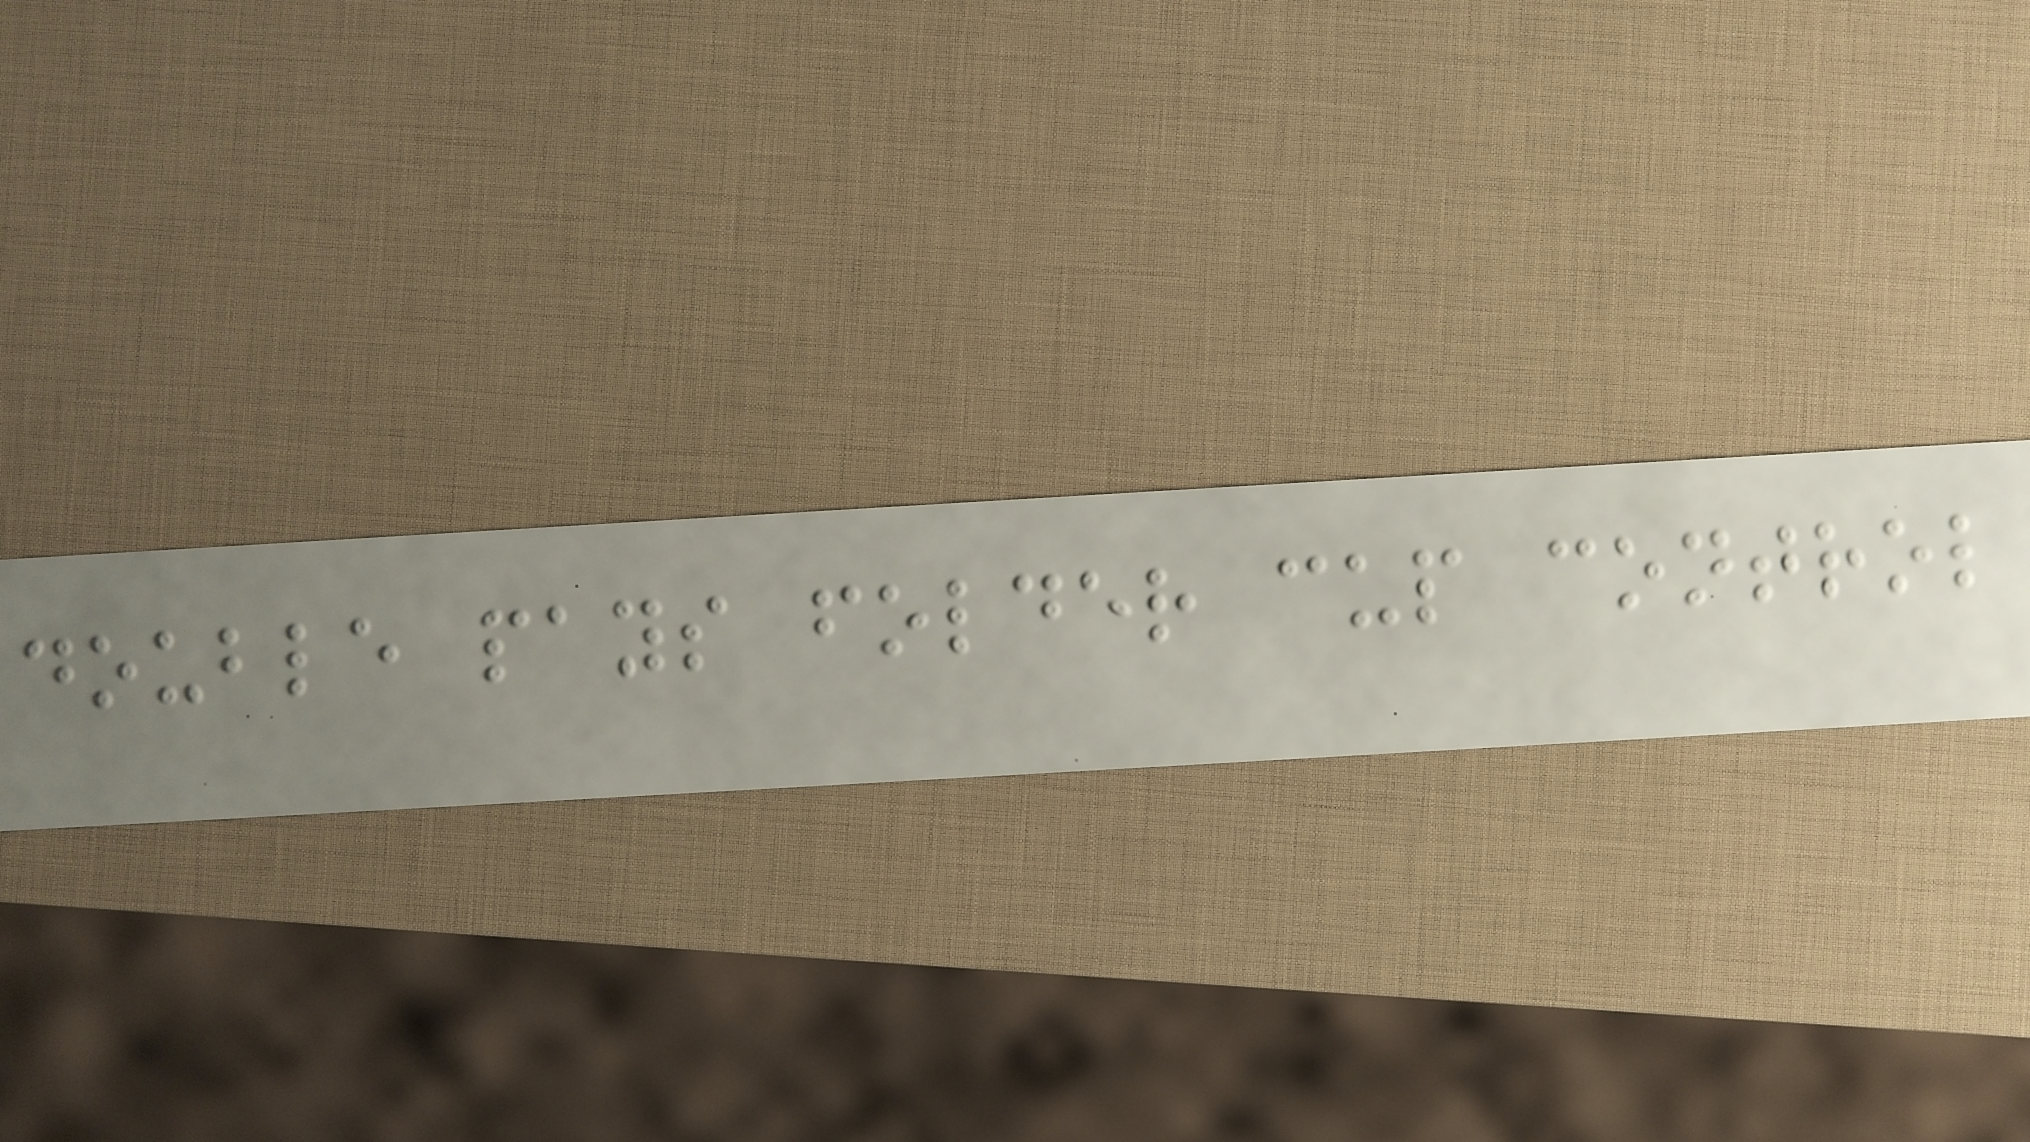double pays folder cup control
